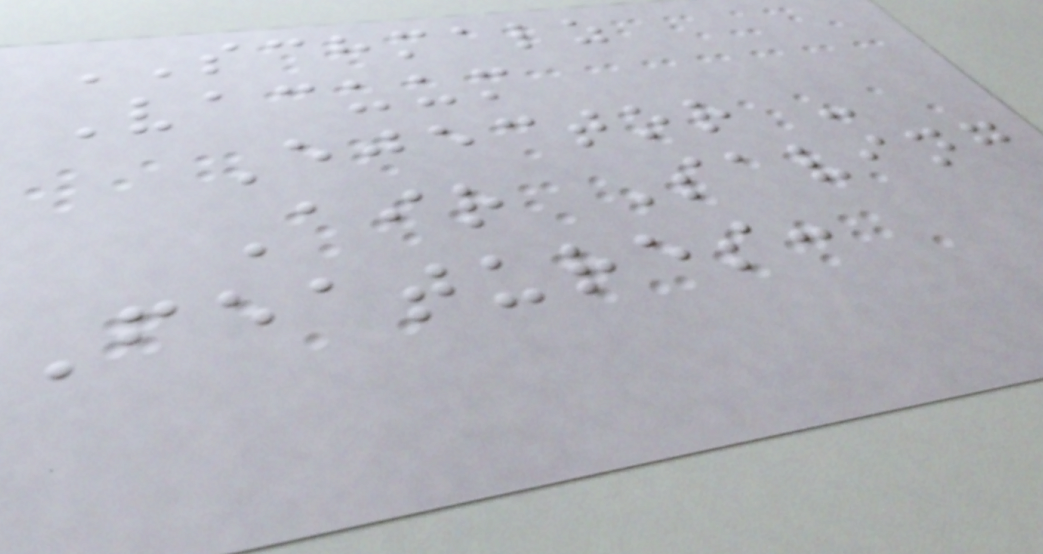SCHMALZ
Vacuum
Ejector -
Air Saving
Features:
